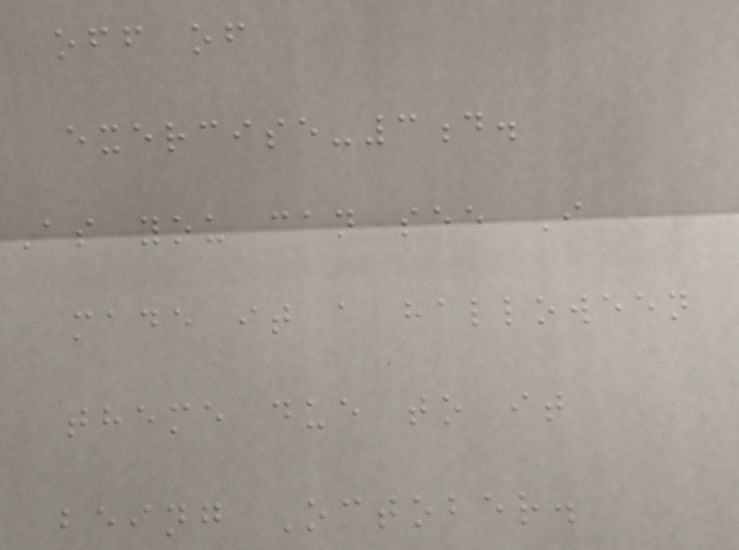off of
exercise-3d.
As you can see I
made it a halloween
theme due to it
being October.
